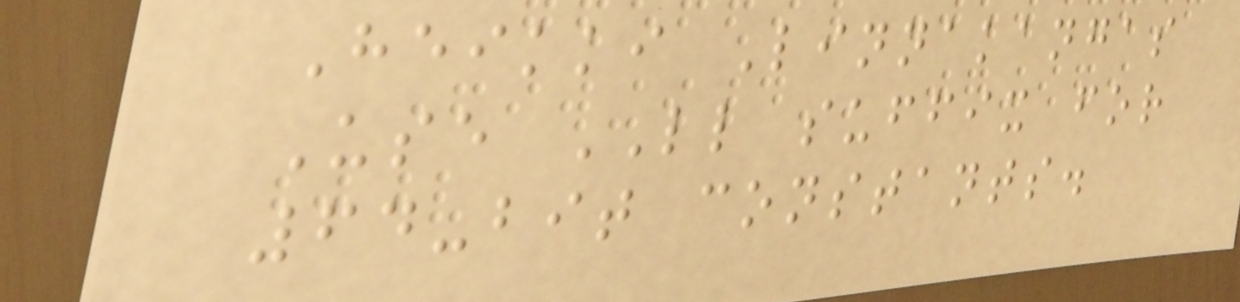Heikki Linnakangas
Use LL suffix for
64-bit constants.
